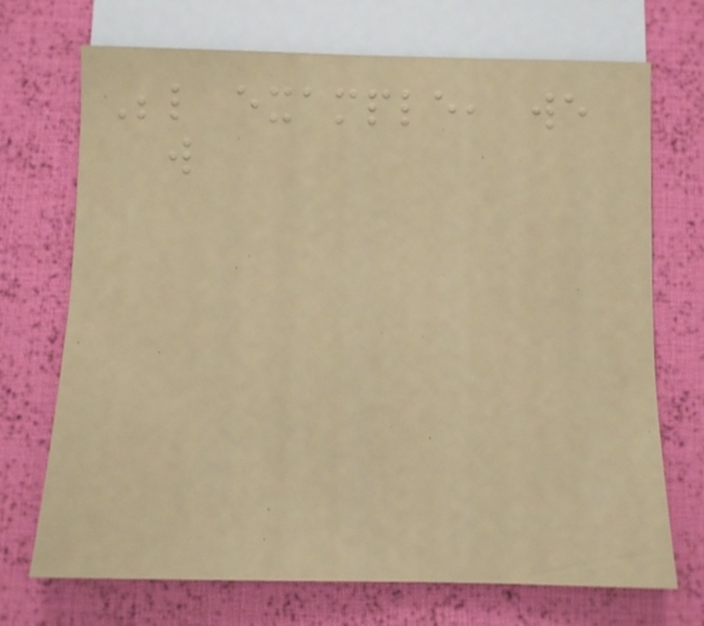Below example, we
will
